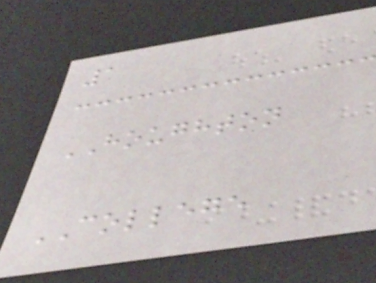1
HOUGHTON
COLLEGE
